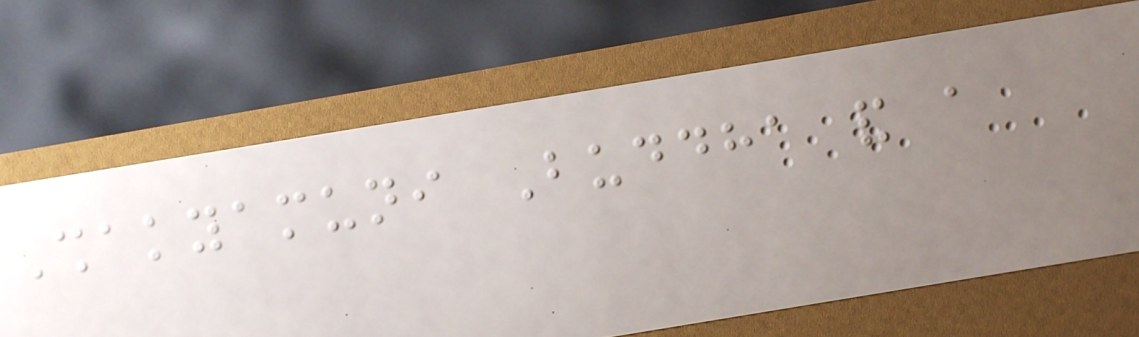Shakyamuni Buddha and a
